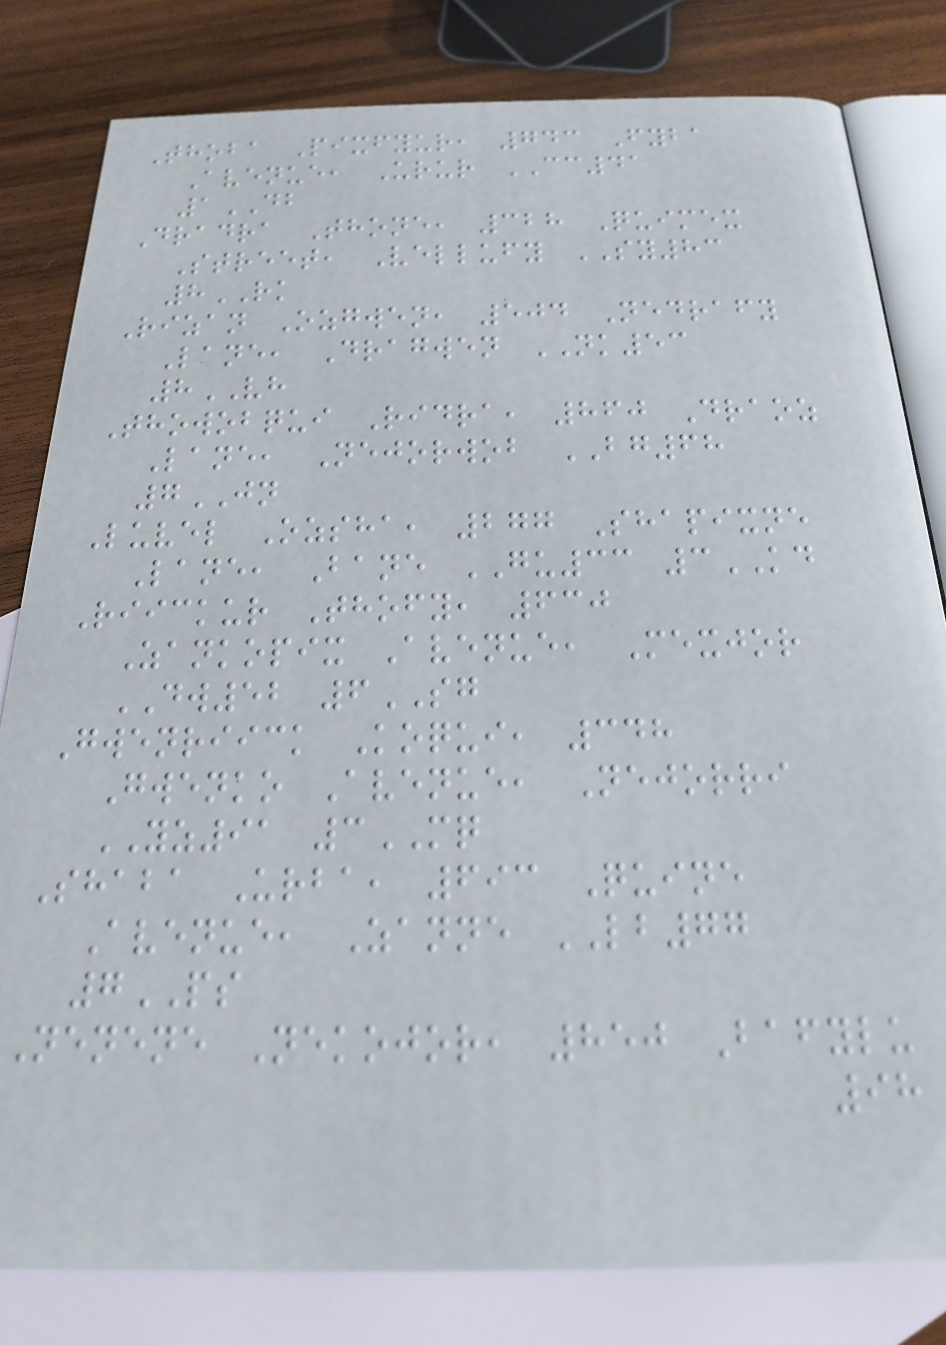Thoba Pixfyur, 743 Fyba
Avenue, Urur CC41
1DB
Dradra Thone, 328 Quimex
Street, Vellufy SY83
8RK
Rizan Ozgwen, 504 Nedrafy
Lane, Dragwen NK53
8VH
Thowobqui Ridra, 860 Draoz
Lane, Nejorwob BG68
7JN
Luvel Ozsha, 277 Shapixne
Lane, Bane GU33 3KD
Riickur Thofy, 630
Zankopix Avenue, Mexjor
DW52 6SG
Gwenriick Koqui, 348
Gwenko Avenue, Nejorri
YZ91 3MQ
Shaba Urba, 693 Quine
Avenue, Zanne LB77
7PS
Nenene Nekojor, 850 Bafylu
98
